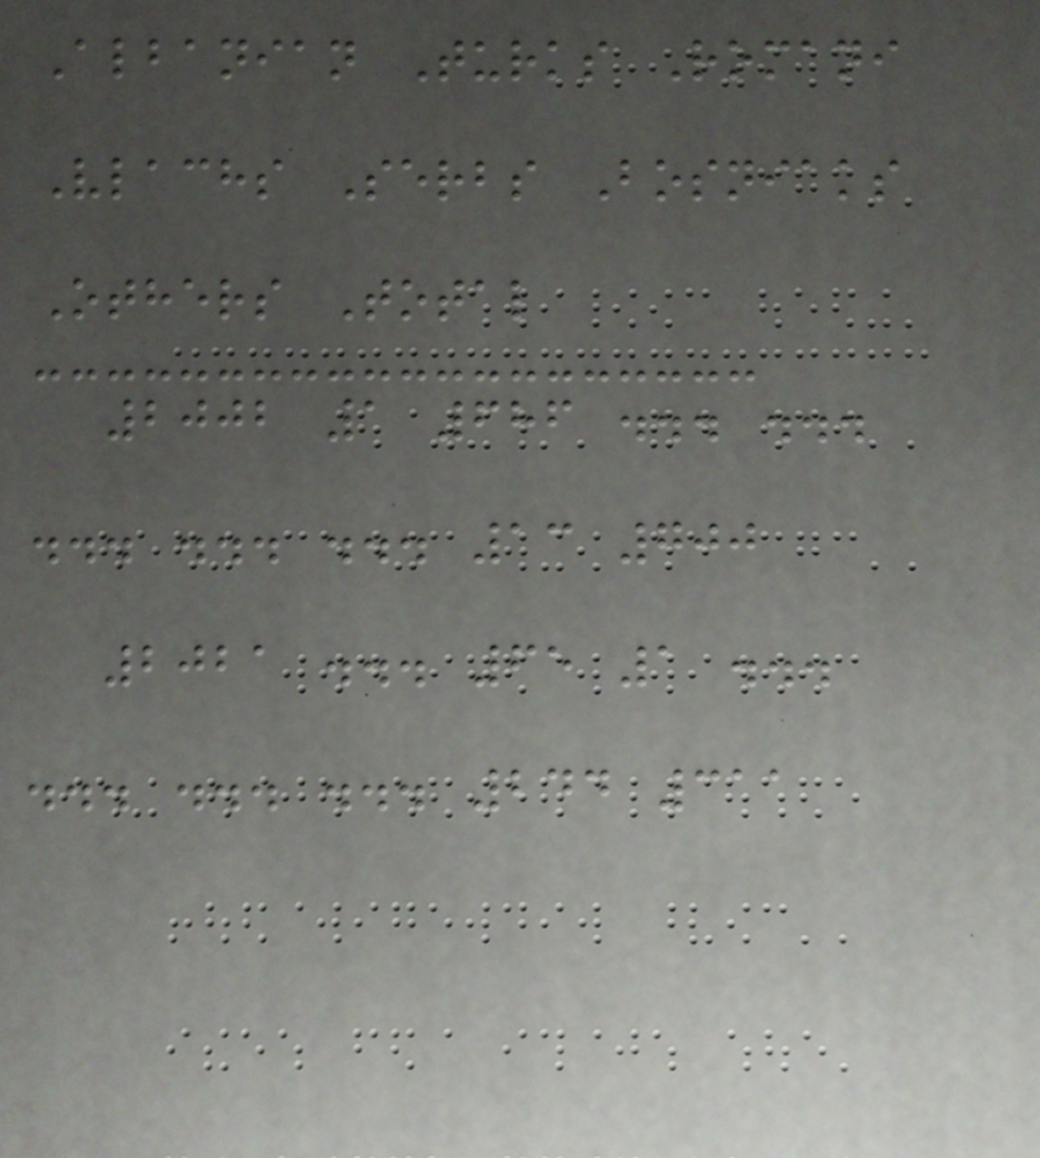Albanian Turks Romani
Vlachs Serbs Bosniaks
Others Total
2002 1 686 ... ...
... ... ... 13 700
2021 ... 65 1 ...
... ... ... 244 311
